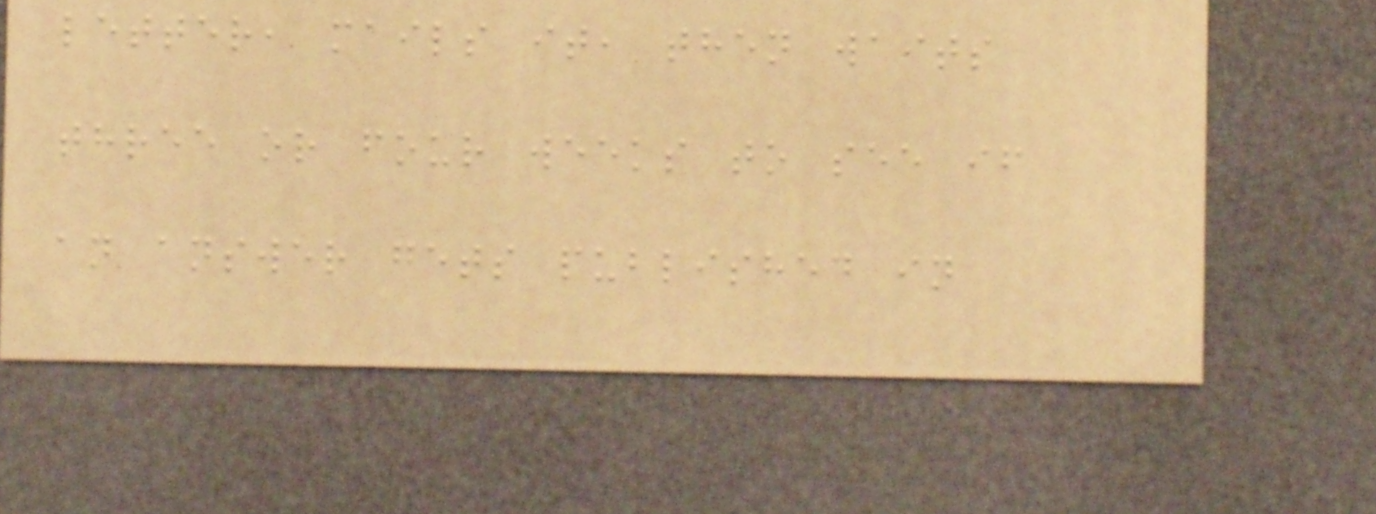letter, mails it, then waits
three or four weeks to see if
an answer gets published in
